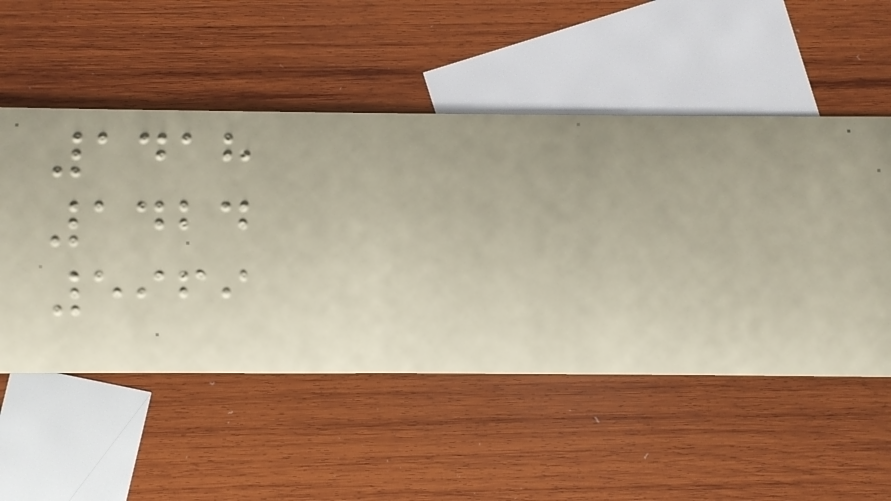1418
1424
5969
